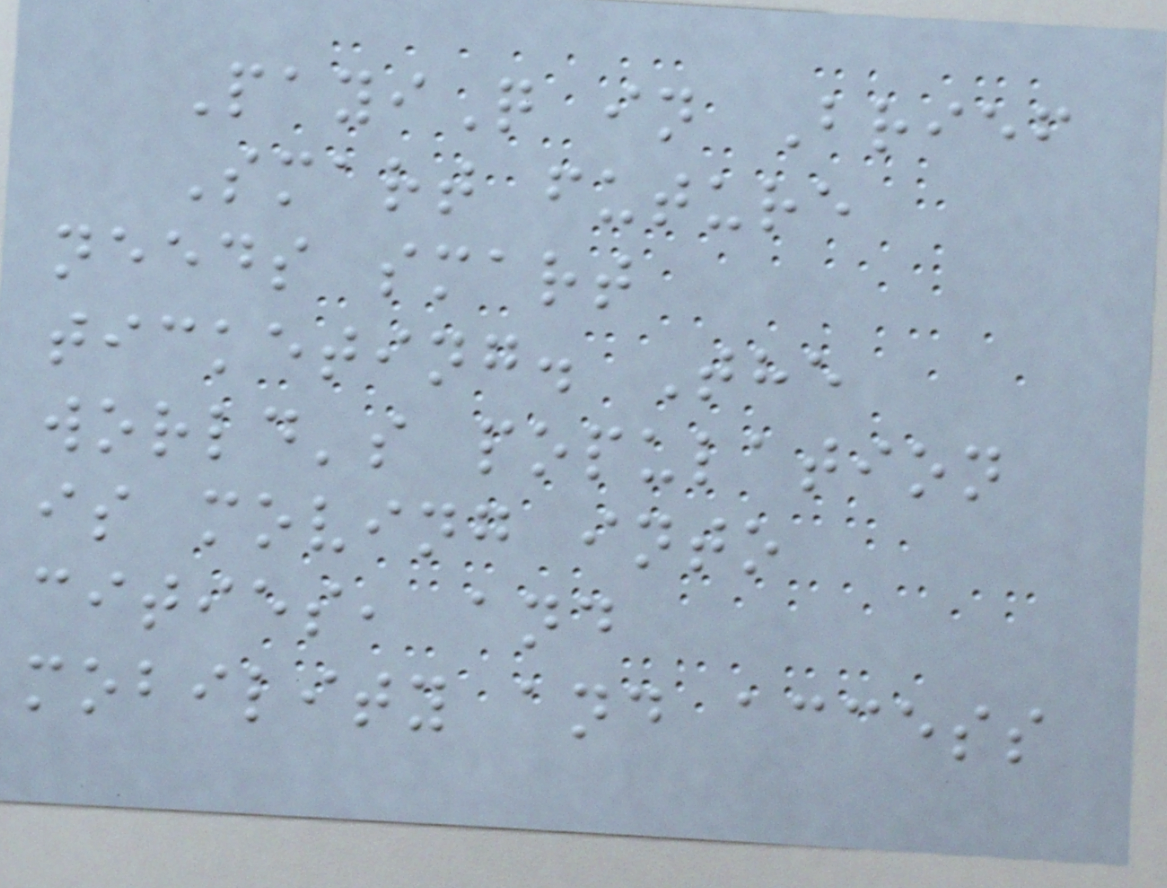PayiQ in Brief
Smart future
needs smart
ticketing. The
world's population
is moving into
cities, and
mobility and access
